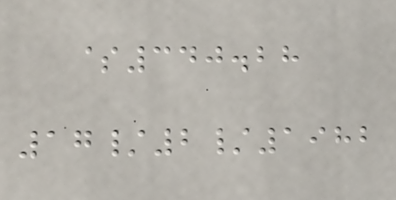$340.28
17/2/1982
